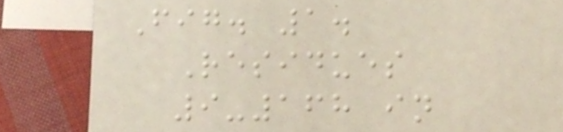Fig. 1.
Residues
9-168 in
